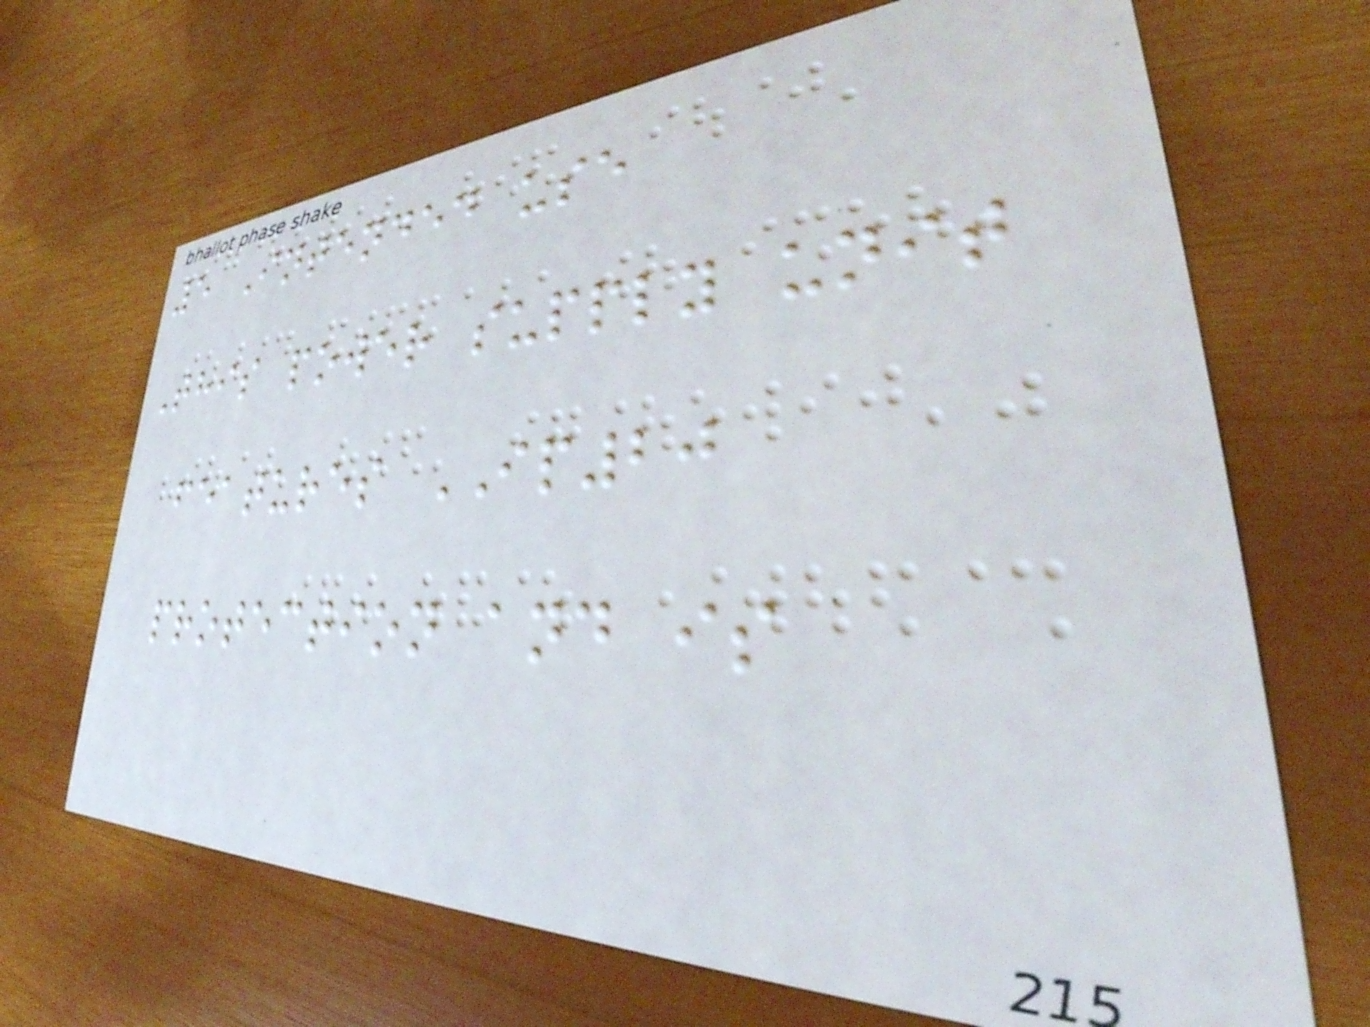5 Intended use
This power supply unit
features IP20
protection and is
